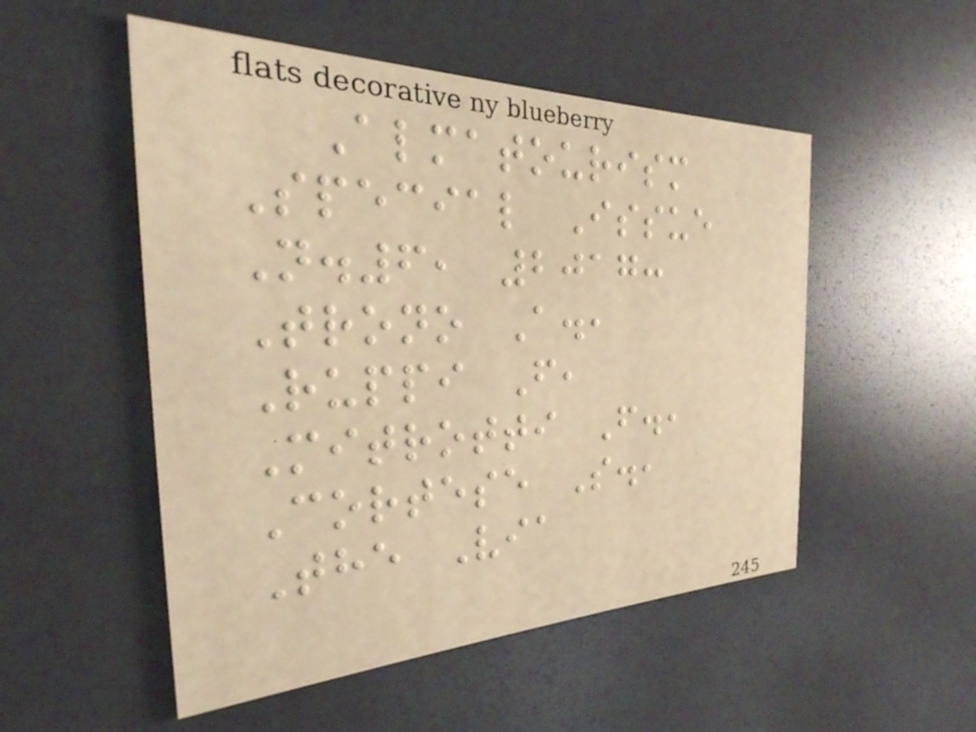Almatourism
Special Issue
N.6, 2017:
Trono A.,
Ruppi F,
Mitrotti F.,
Cortese S.,
The Via
